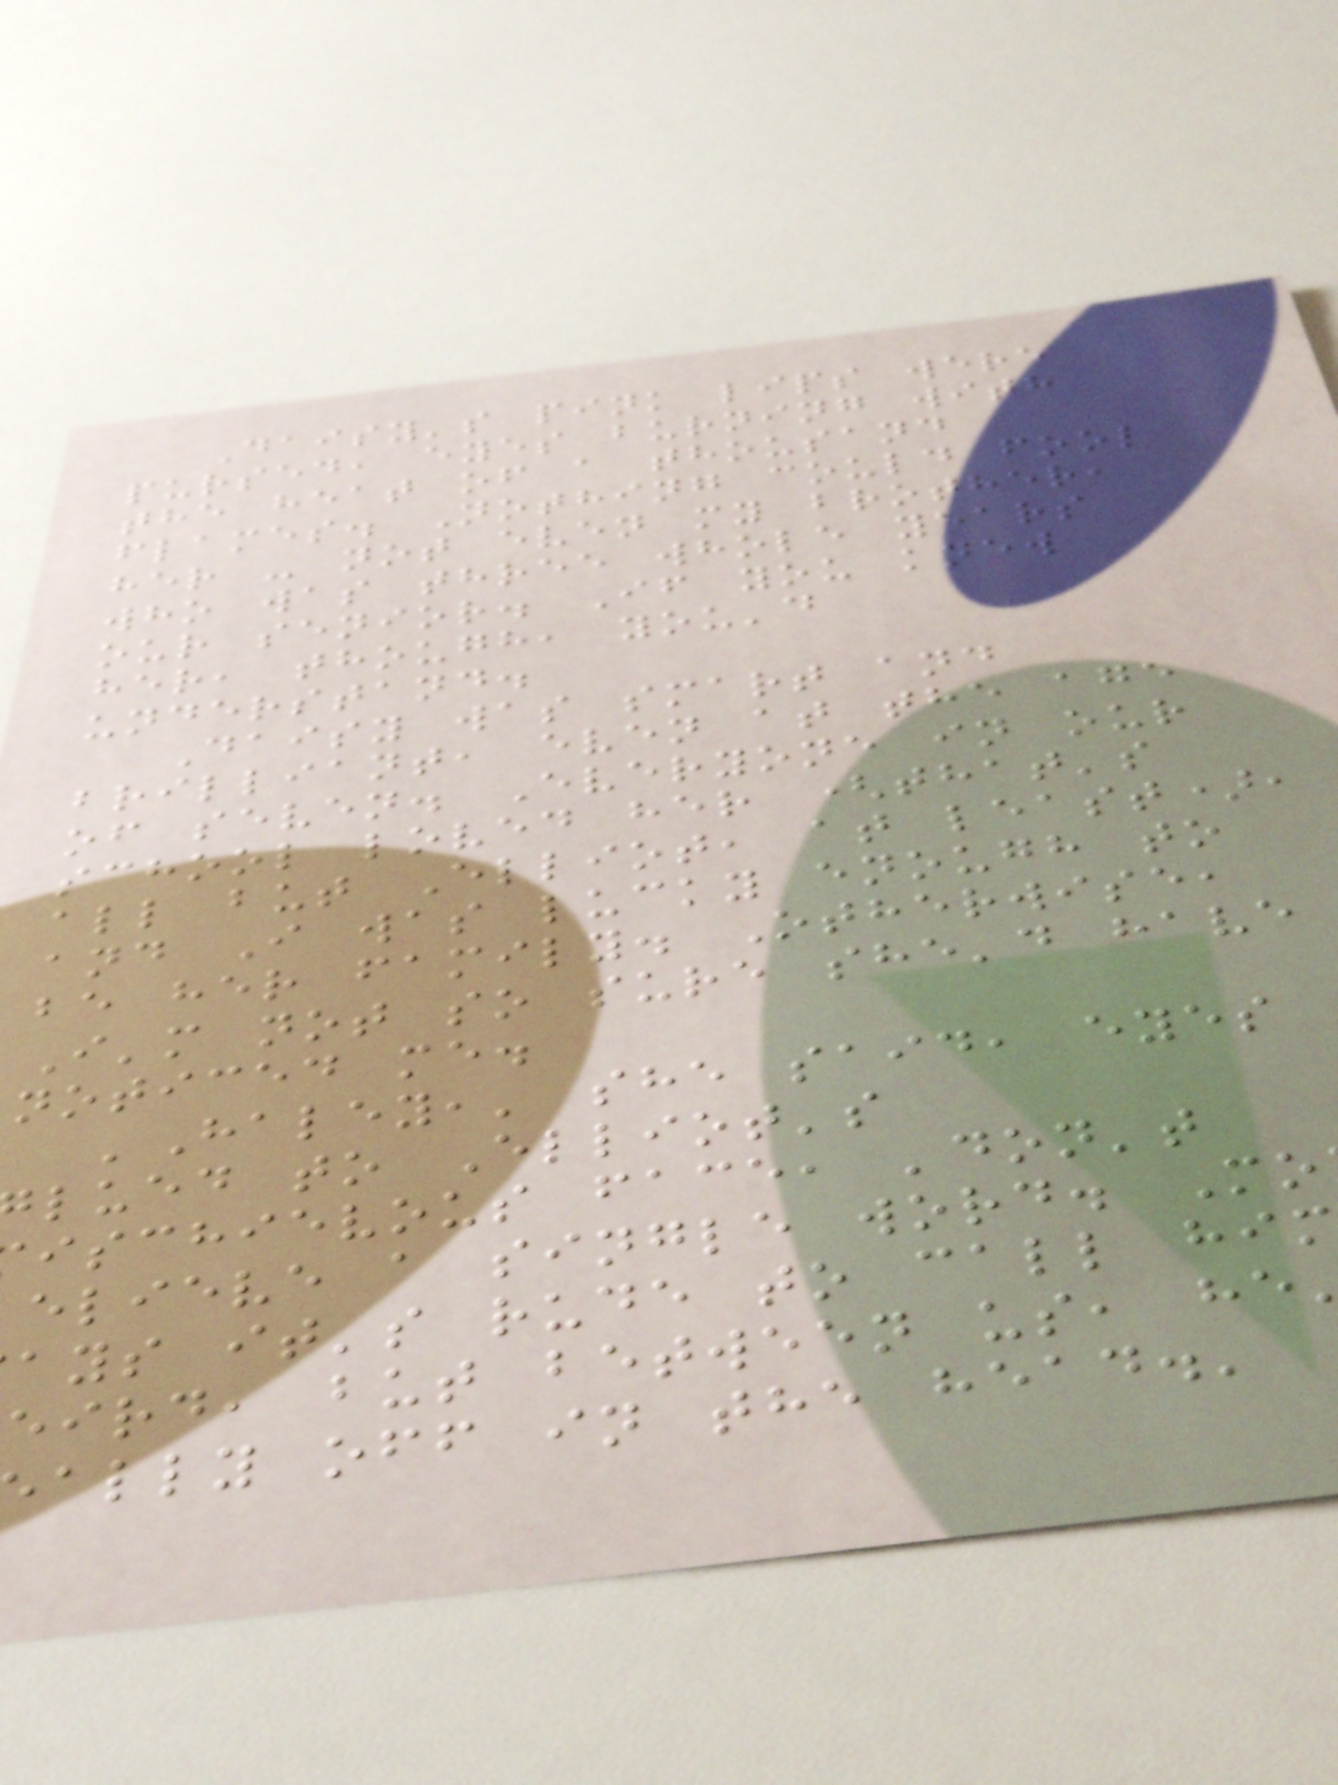Daisy's pink lips were
pursed, eyes burning with
the heat of a thousand
flames. Nothing could fool
her - not even my brother,
who was three whole years
our senior. If you knew
her, though, you'd
understand.
Daisy was smart and
brilliant, even at the age
of seven. Everyone in our
school loved her (that's
all but Elliot, at least),
and I was lucky enough to
be her family. Otherwise,
I'm not so sure she'd have
noticed me.
'Haley,' she said, eyes
lued to Elliot's
ischievous face, 'don't
elieve a single word. Mo
ays it's rude to call him
eird, but between us, he
ally off in the head.'
